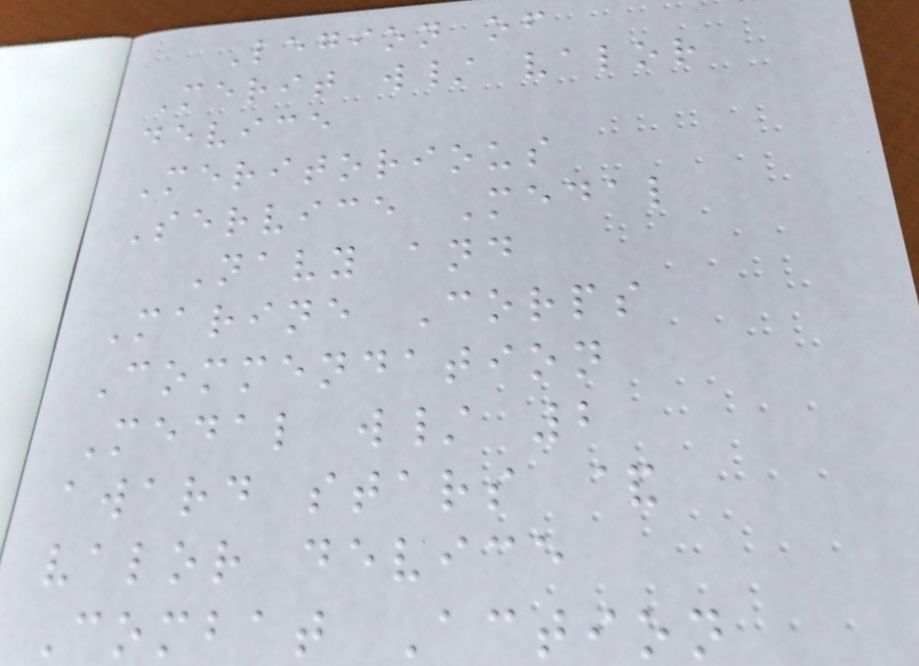Legion of
Merit w/ valor
device
Meritorious
Service Medal
Navy and
Marine Corps
Commendation
Medal w/ 2
award stars &
valor device
Combat Action
